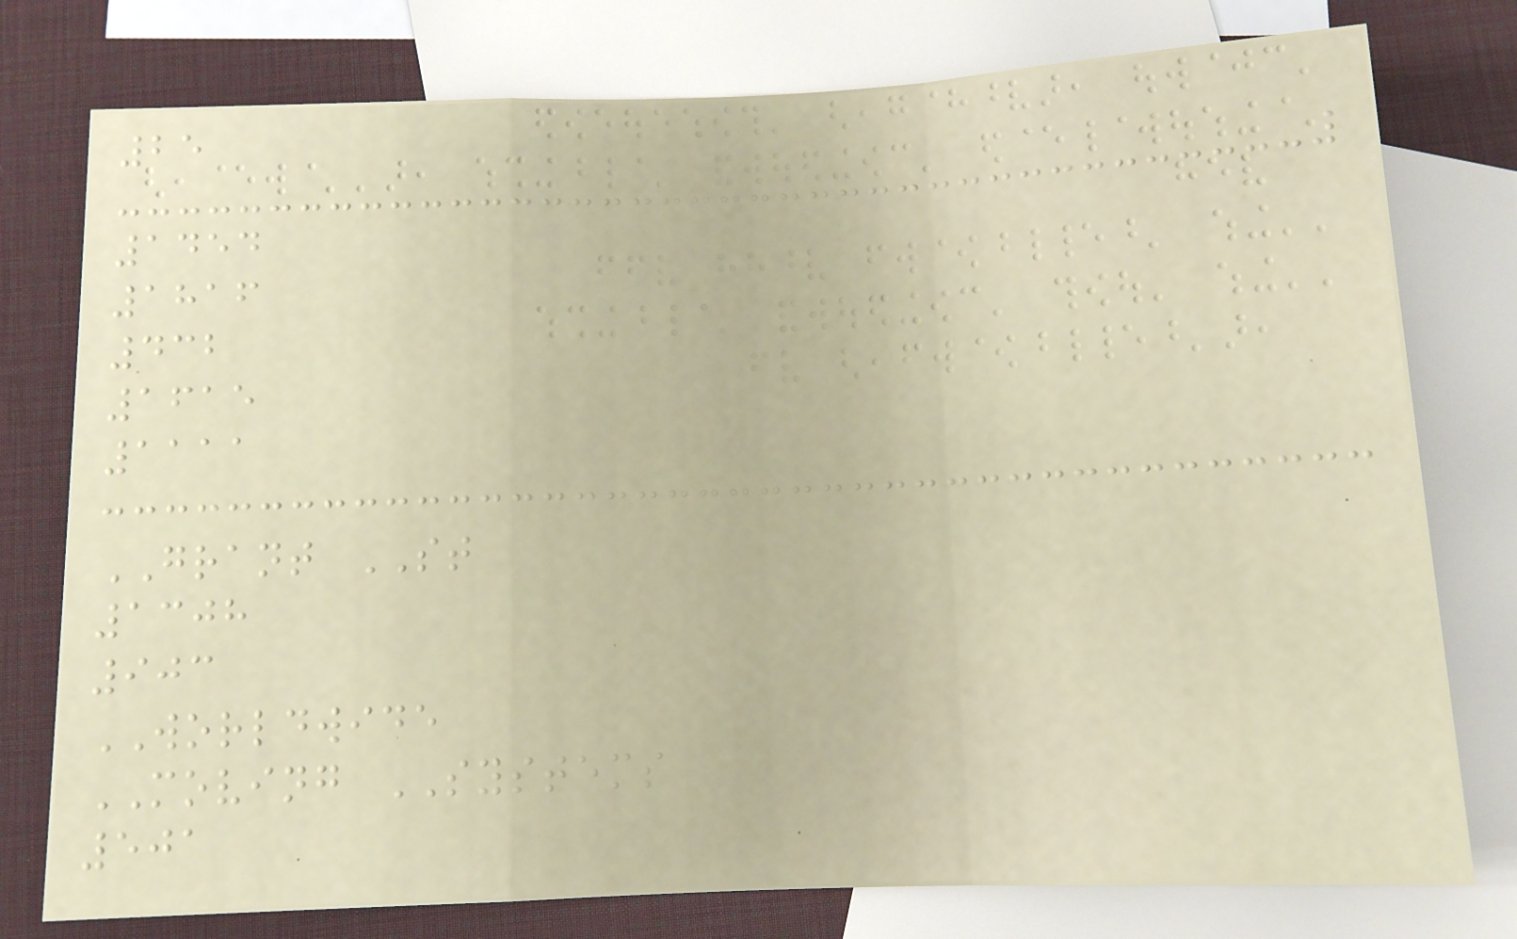25
1454
1816
432
1615
1111
GRANT ST
1308
903
WORLDWIDE
MOVING SYSTEMS
501
